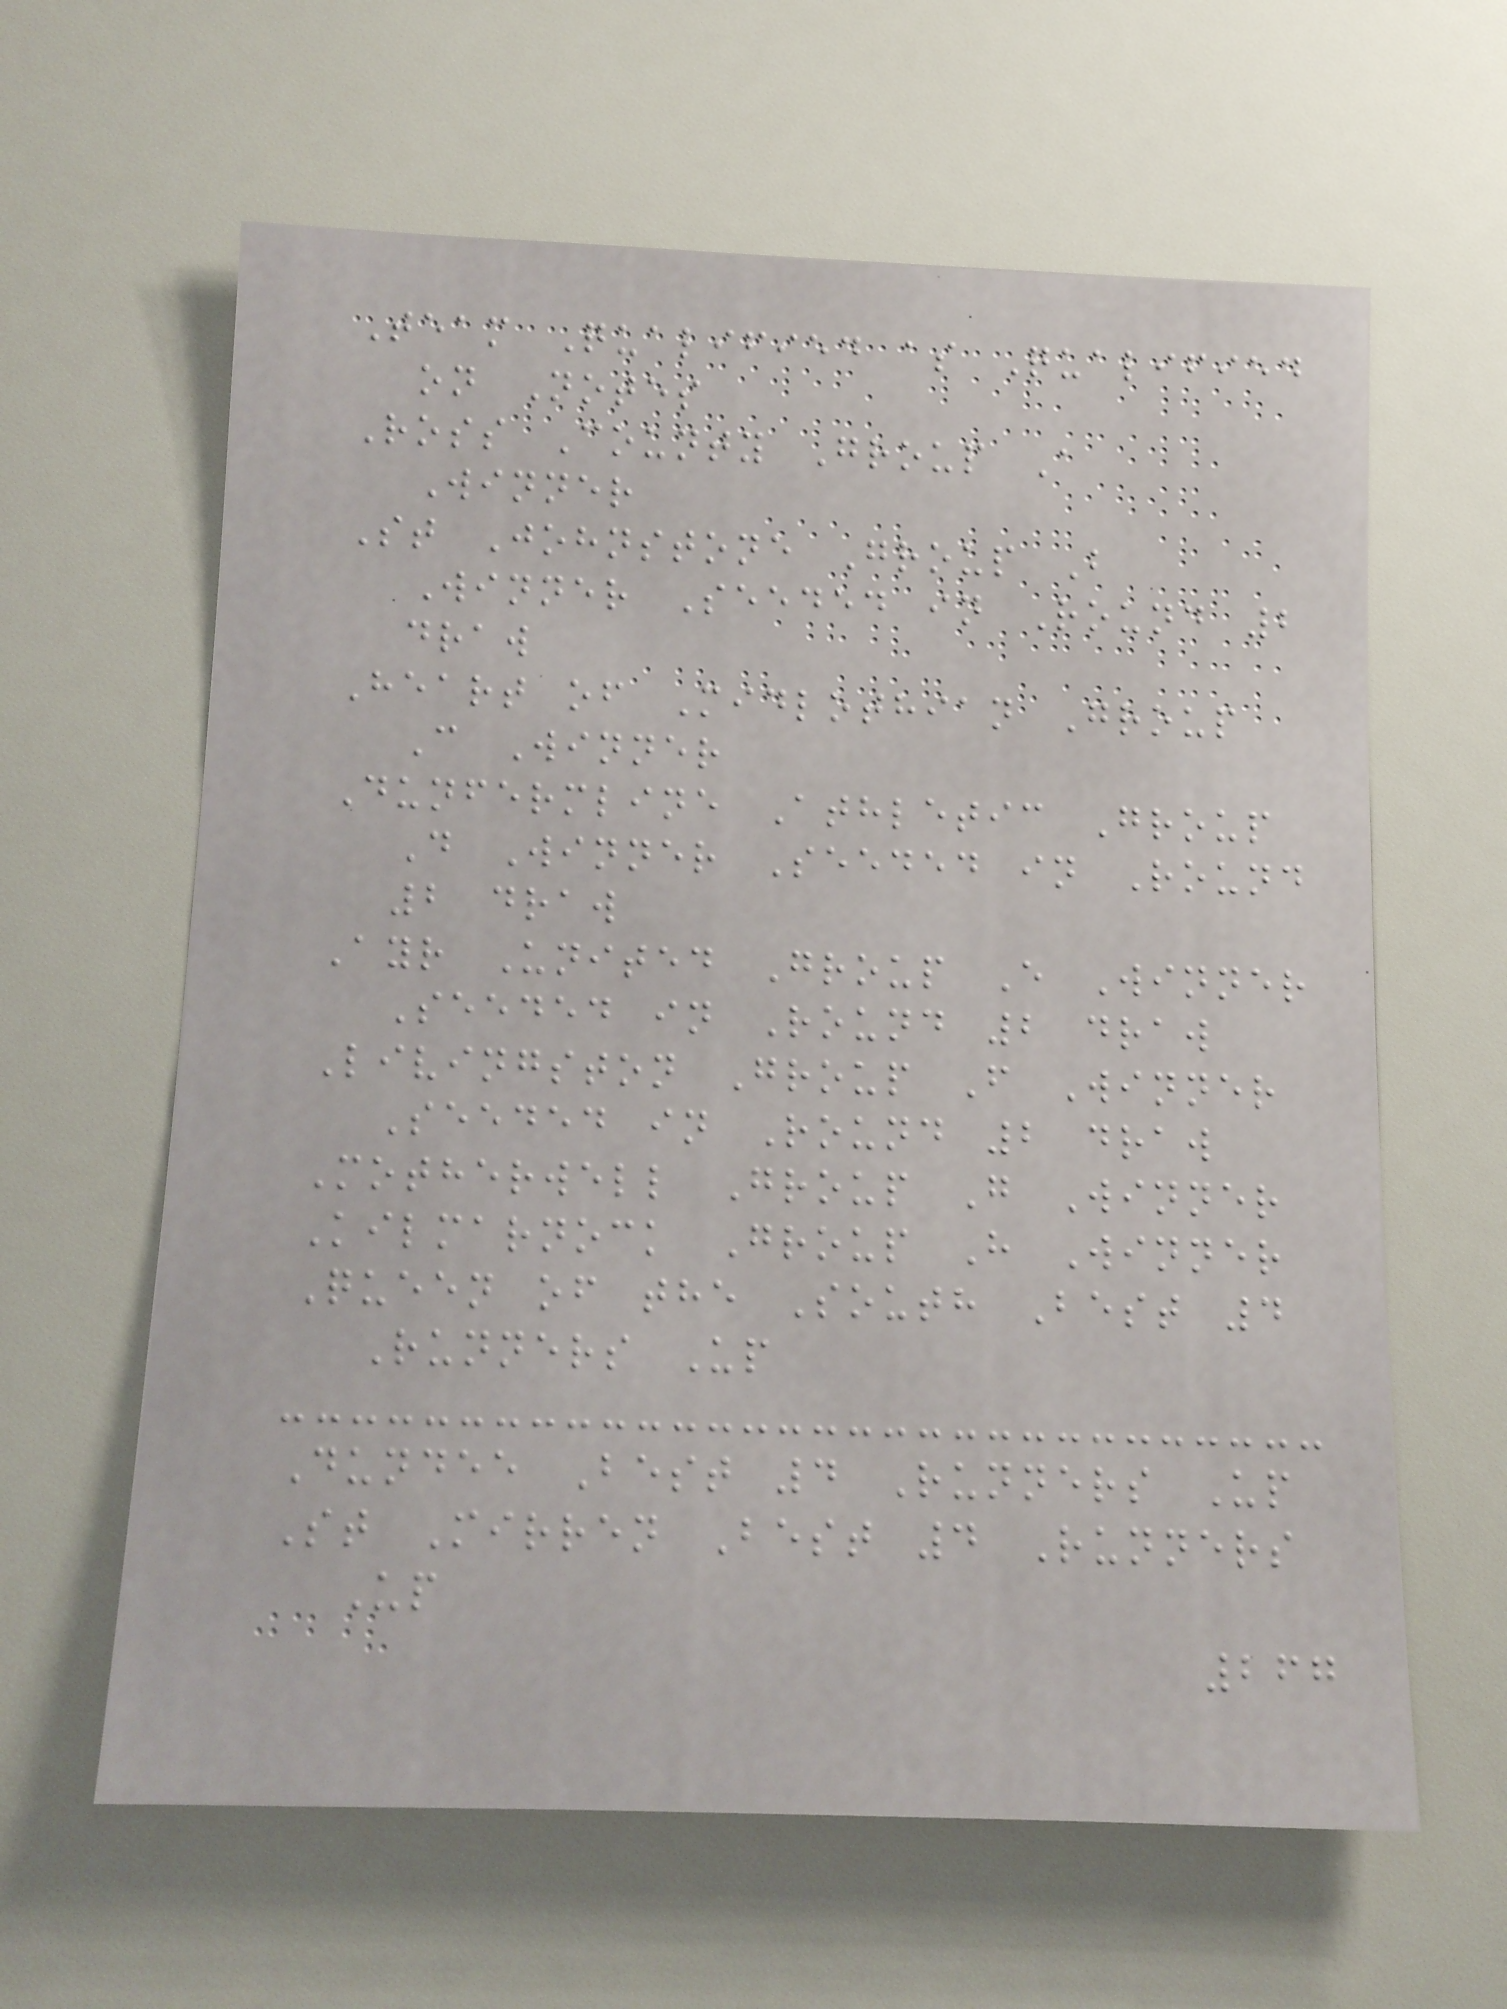Team Qualified as Qualified
on Notes
Ross County Group A
Winner
St Johnstone Group B
Winner Seeded in Round 2
draw
Heart of Midlothian Group
C Winner
Dunfermline Athletic Group
D Winner Seeded in Round
2 draw
Ayr United Group E Winner
Seeded in Round 2 draw
Livingston Group F Winner
Seeded in Round 2 draw
Motherwell Group G Winner
Kilmarnock Group H Winner
Queen of the South Best 4
Runners Up
Dundee Best 4 Runners Up
St Mirren Best 4 Runners
Up
267
